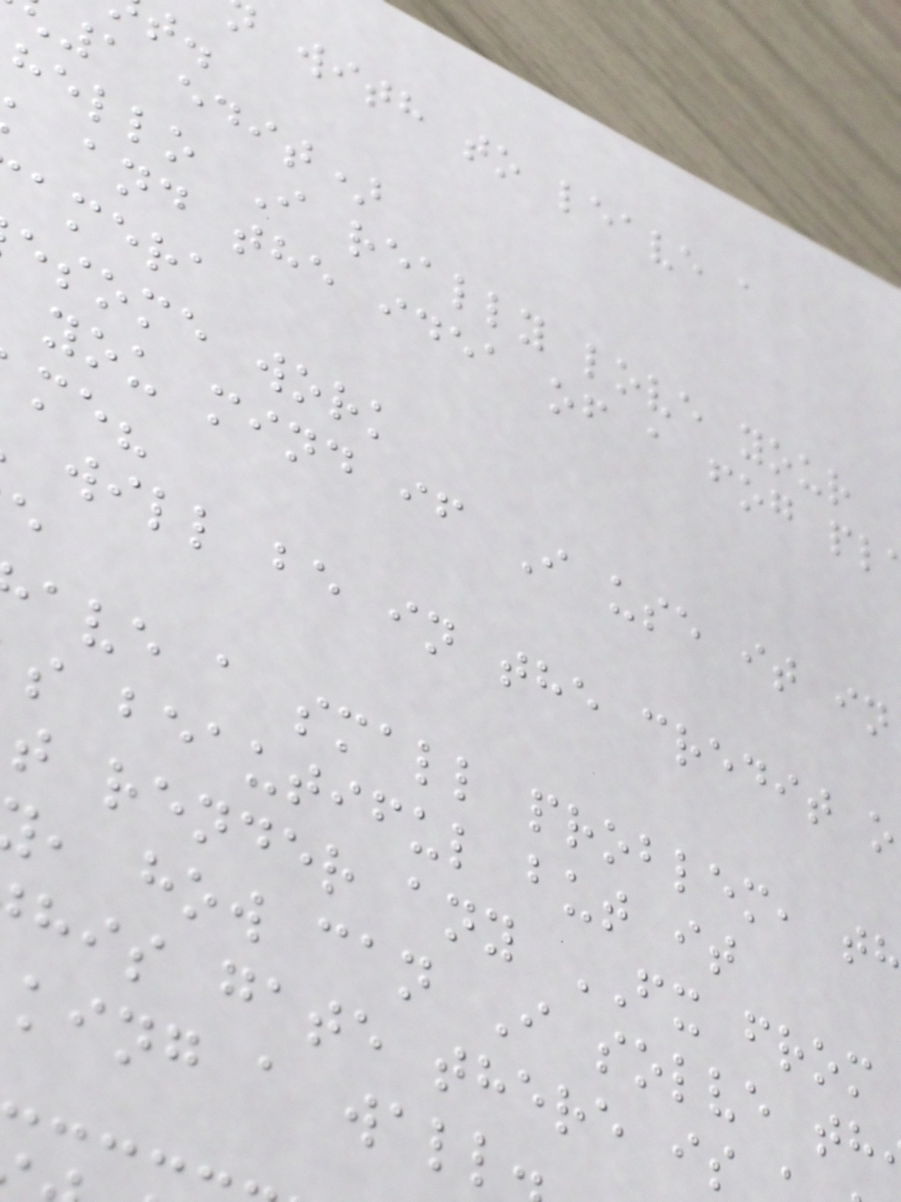with to leave a
1 edit)
hello I really love your
and the idea of a fog pl
amera
esome work
you mind if I use it in
will be in the credit o
ave a small problem, th
s beautiful but it
t render any FX from
, how can I solve th
his gate there is
king a wall
